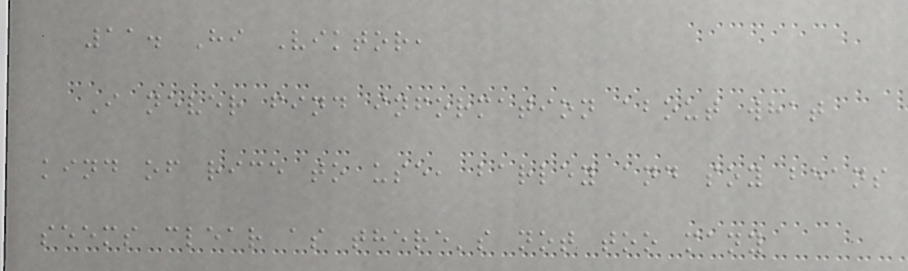11. Hi Viktor,
I never find information about what
kind of rice to use, barley and soy beans
seems clear as there's not too many
